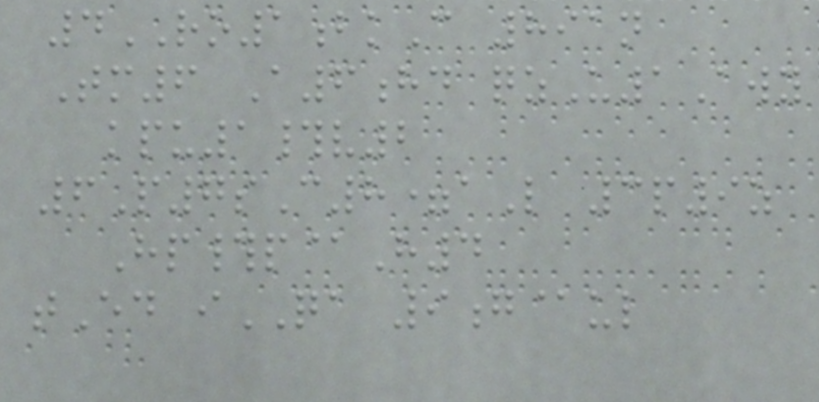4RO1bkC 891n
Tm6 A6hd qzU1Awy
kpu1#v2
6P7sC8=aL 3p9z
Hp#p@H4
tEd iQA 9g@ul
